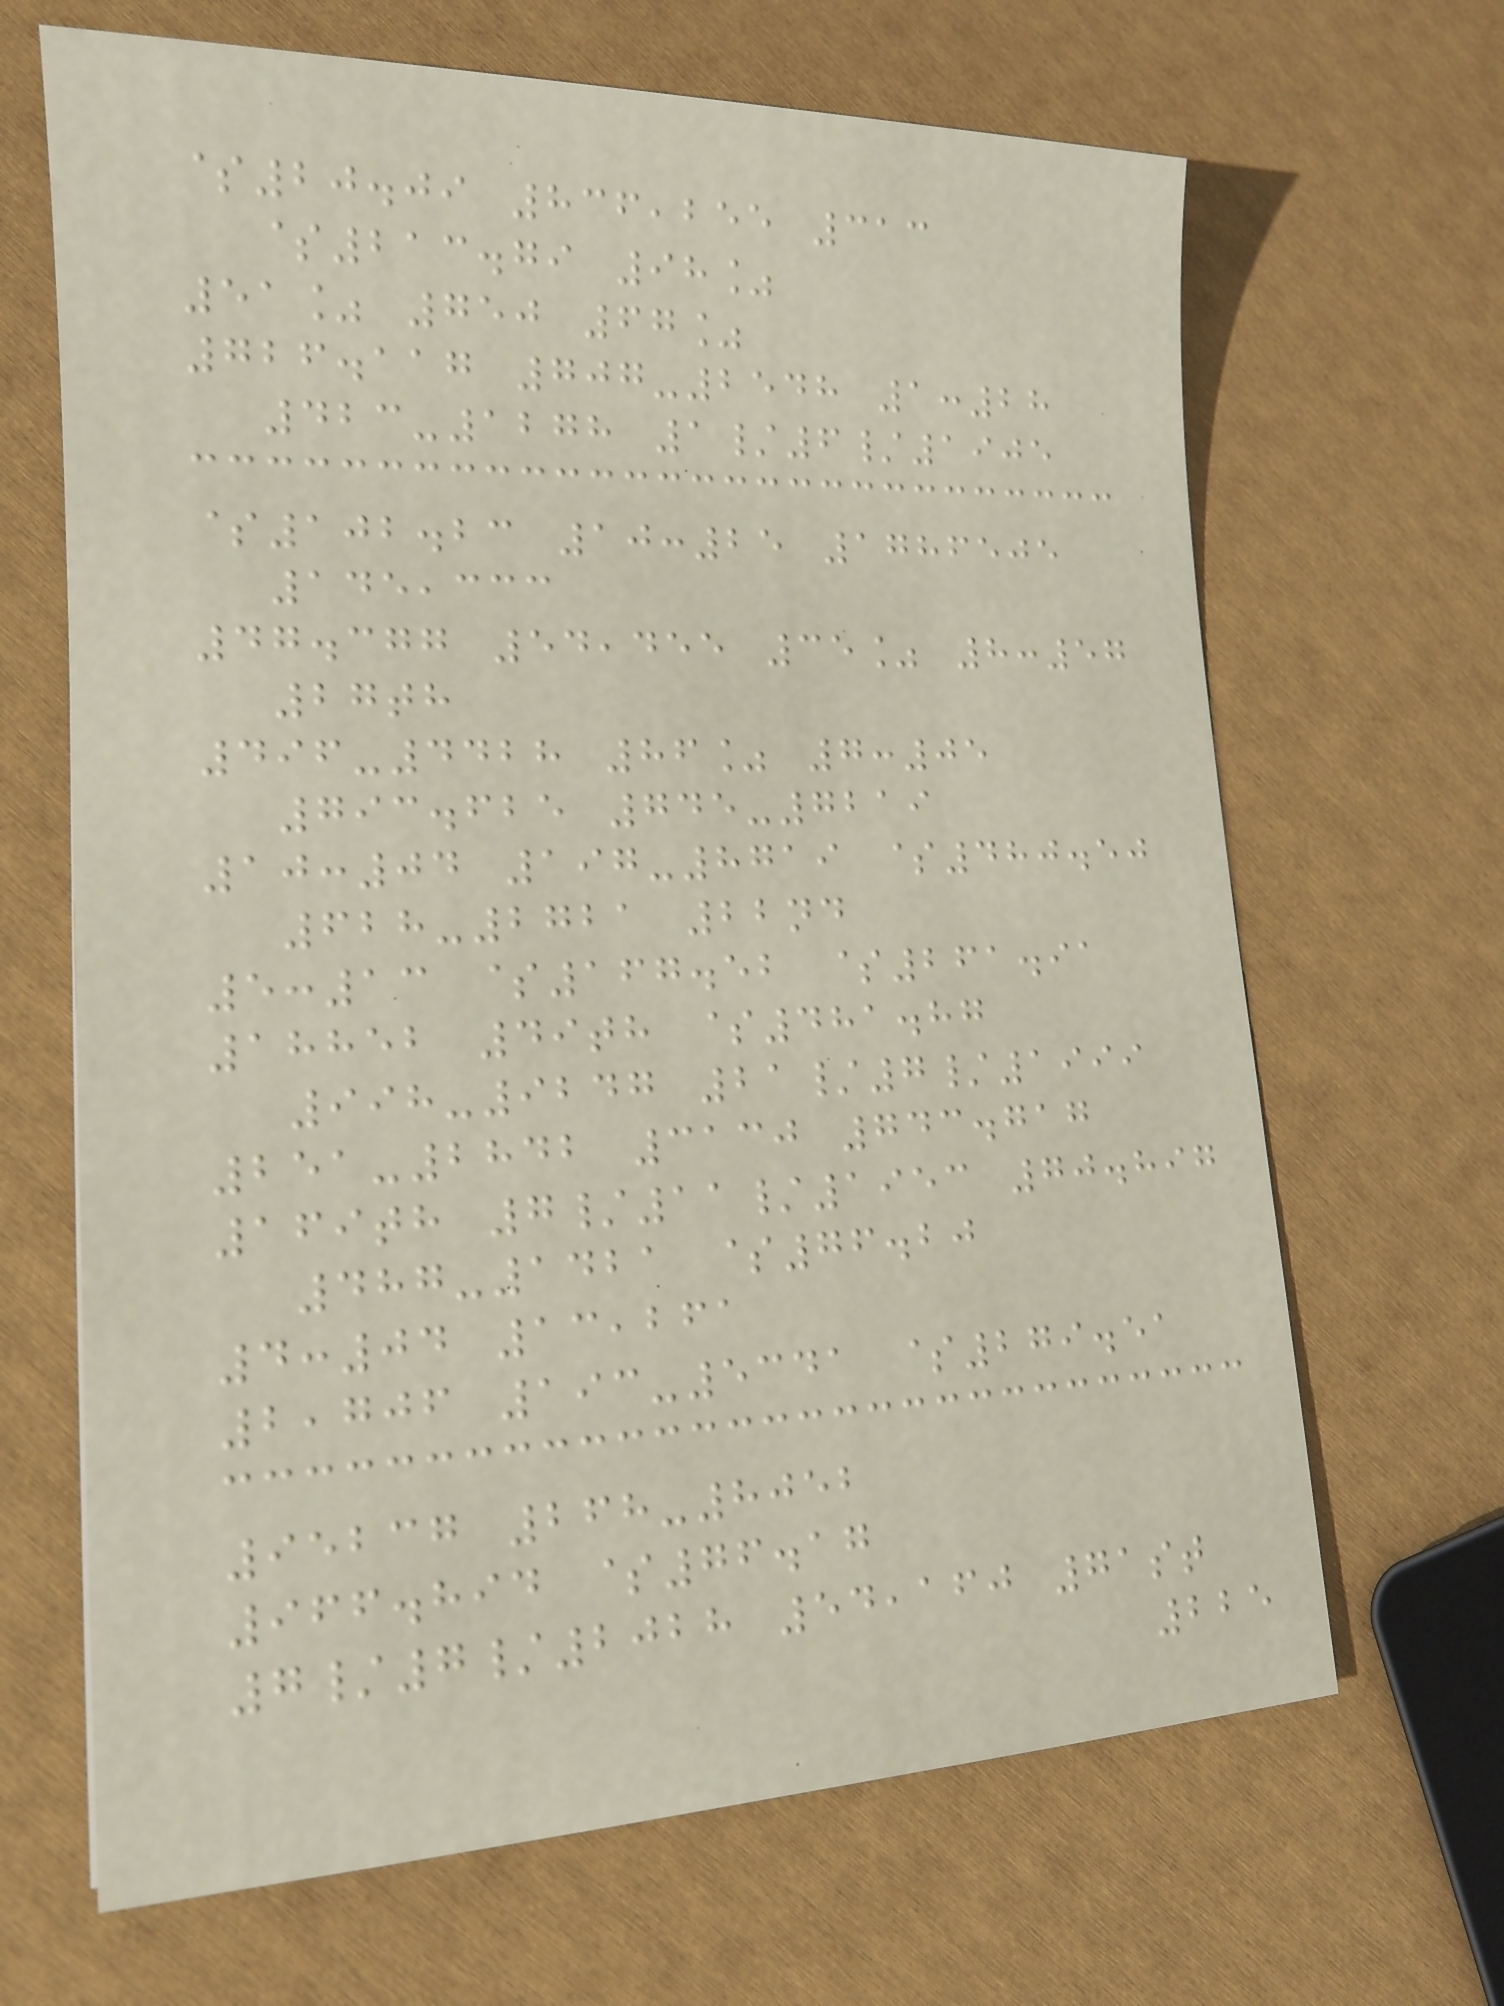$20.09 836,255 313
$213.79 98%
51% 750 67%
726.117 707-2548 1:28
423-1278 1/6/1905
$102.23 10:25 1786505
145,333
47.377 54,455 35% 8:57
27th
496-4428 86% 7:05
793.625 745-7219
10:04 197-8719 $480.50
628-2721 22nd
5:13 $167.52 $261.91
18852 49th $481.87
998-9247 21/7/1999
251-2842 3130 743.717
169th 7/11/1953 70.897
487-1421 $76.20
4:04 13,261
2,706 193-5341 $279.51
95237 268-8052
966.894 $76.17
7/7/2028 54,160 71st
225
